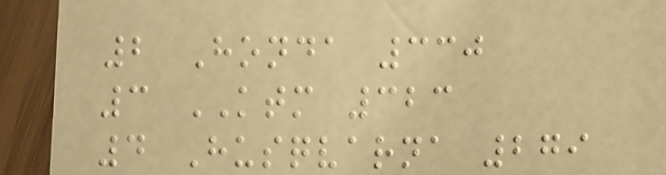2 Honda 330
3 KTM 323
4 Husqvarna 279
